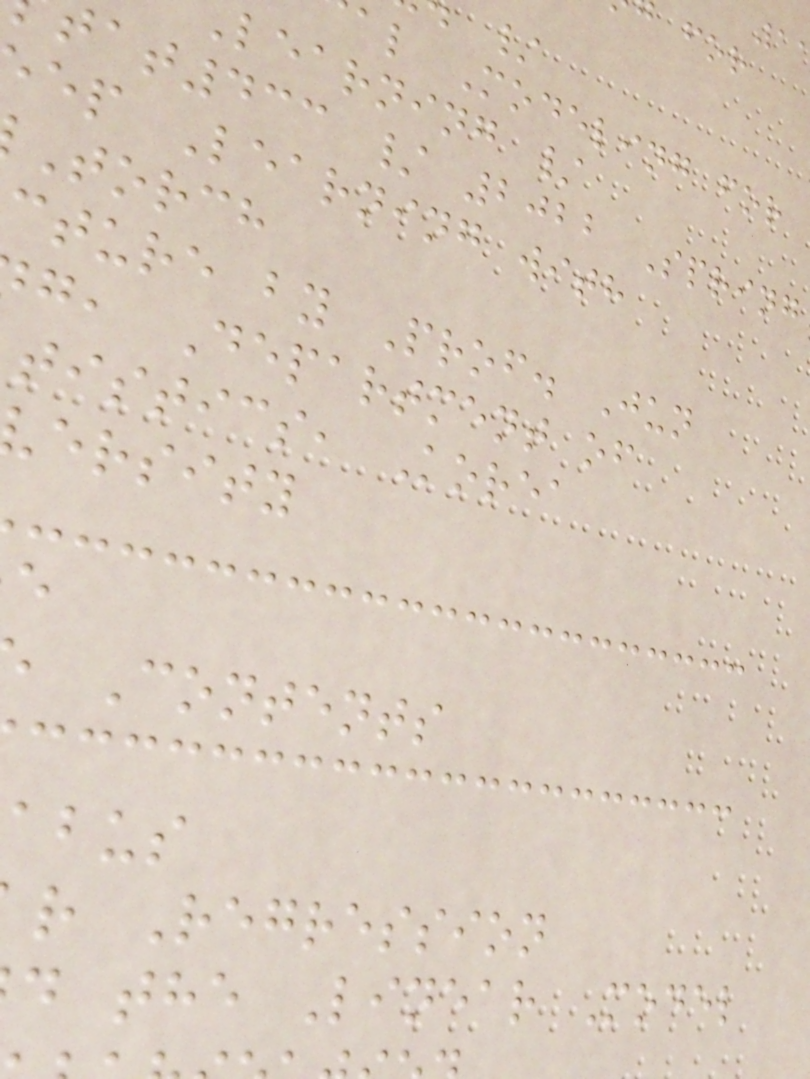al Modeling for
learning /
at433 / 2022 Spring
ep Learning with
Torch
cture by Prof. Jun
g, Department of
tistics, Korea
ersity
Contents
abus
r Regression
d the Linear Model
